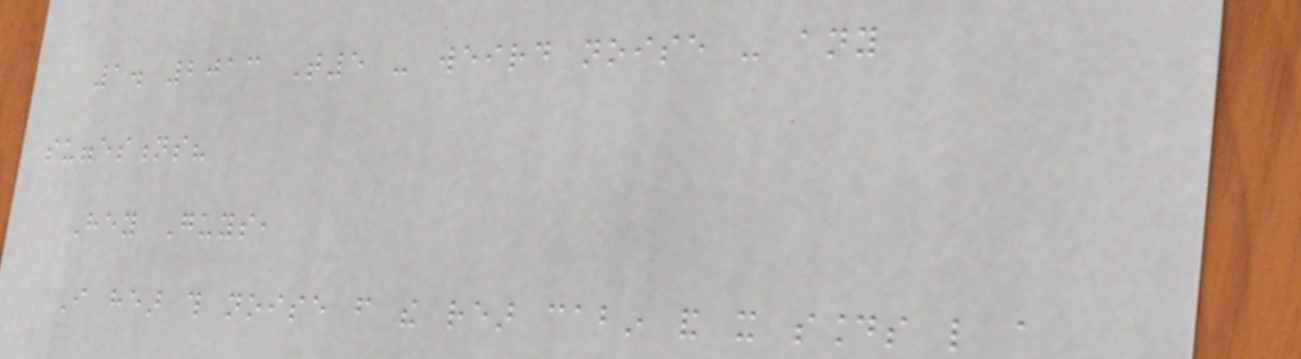1. 2013 T5 - weird noise - any
suggestions?
Hey Guys,
I hear this noise from the rear cabin and it sounds like a
